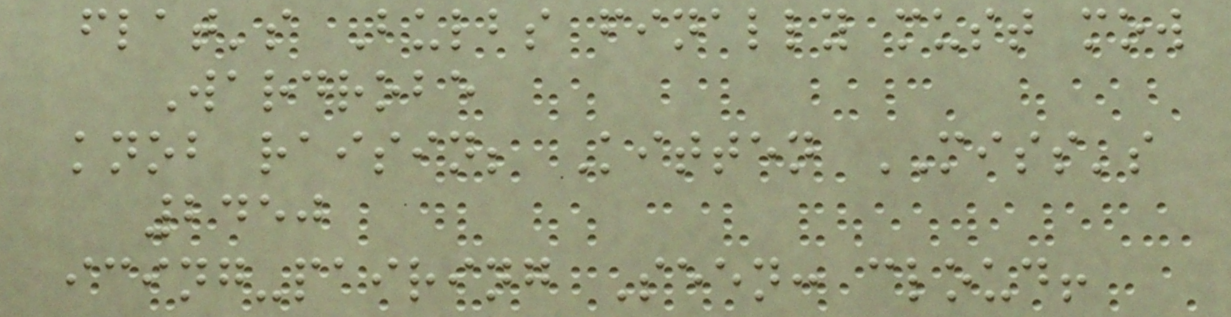flat's Bulbs finally must mow
Wardrobe
knob raisin; Kitten MISS's
2450
icing-pairing Seen: cloud!
